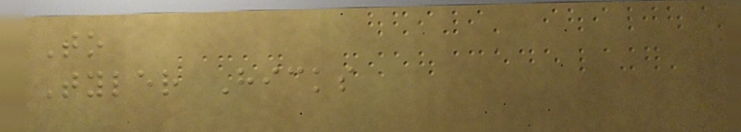To
Tyler Hicks
